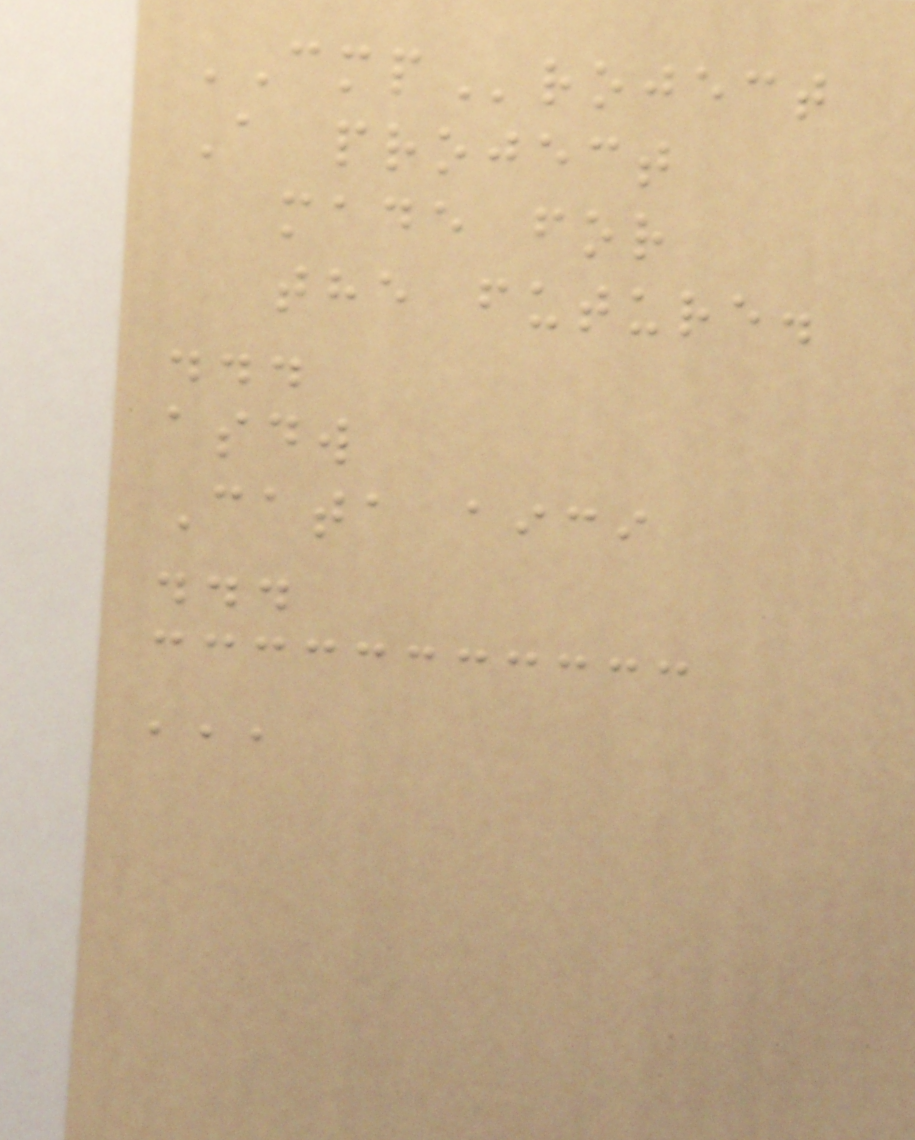CMProject
A project
made for
the future.
...
asdw
Cata aici
...
,,,
